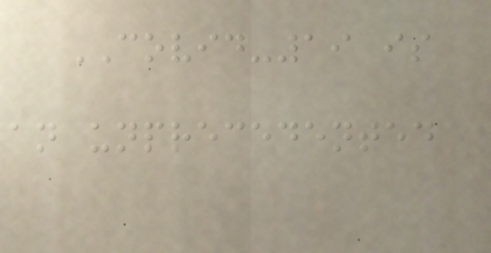COVID-19 is
an unprecedented
